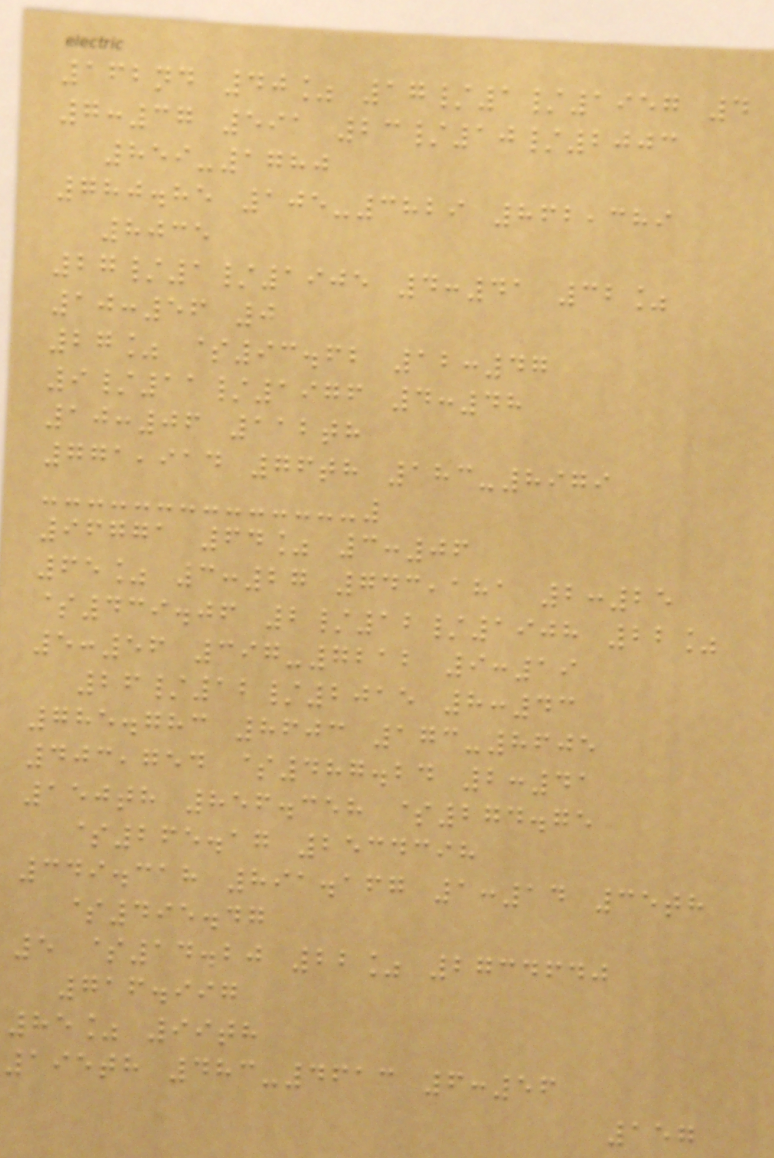162nd 40% 17/1/1957 4
7:37 591 23/10/2003
859-1780
780.85 105-3829 862,389
8035
27/1/1905 4:41 32%
10:56 0
27% $93.62 12:47
9/11/1976 4:48
10:06 112th
771,914 76th 183-8979
96771 64% 3:06
65% 3:27 743,181 2:25
$439.06 2/12/1908 22%
5:56 397-7212 9:19
26/12/2015 8:43
785.783 8603 173-8605
403,754 $487.24 2:41
150th 856.358 $274.75
$265.17 2534398
349.318 891.167 1:14 35th
$495.47
5 $14.20 22% 2734640
716.997
85% 99th
195th 483-4613 6:56
157
